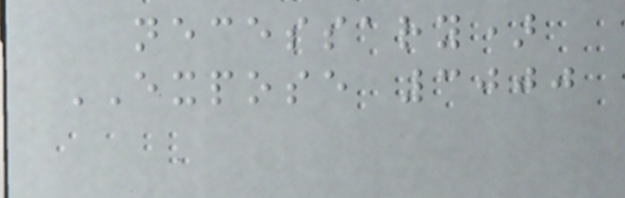necessary)
EXPOSE 3000
